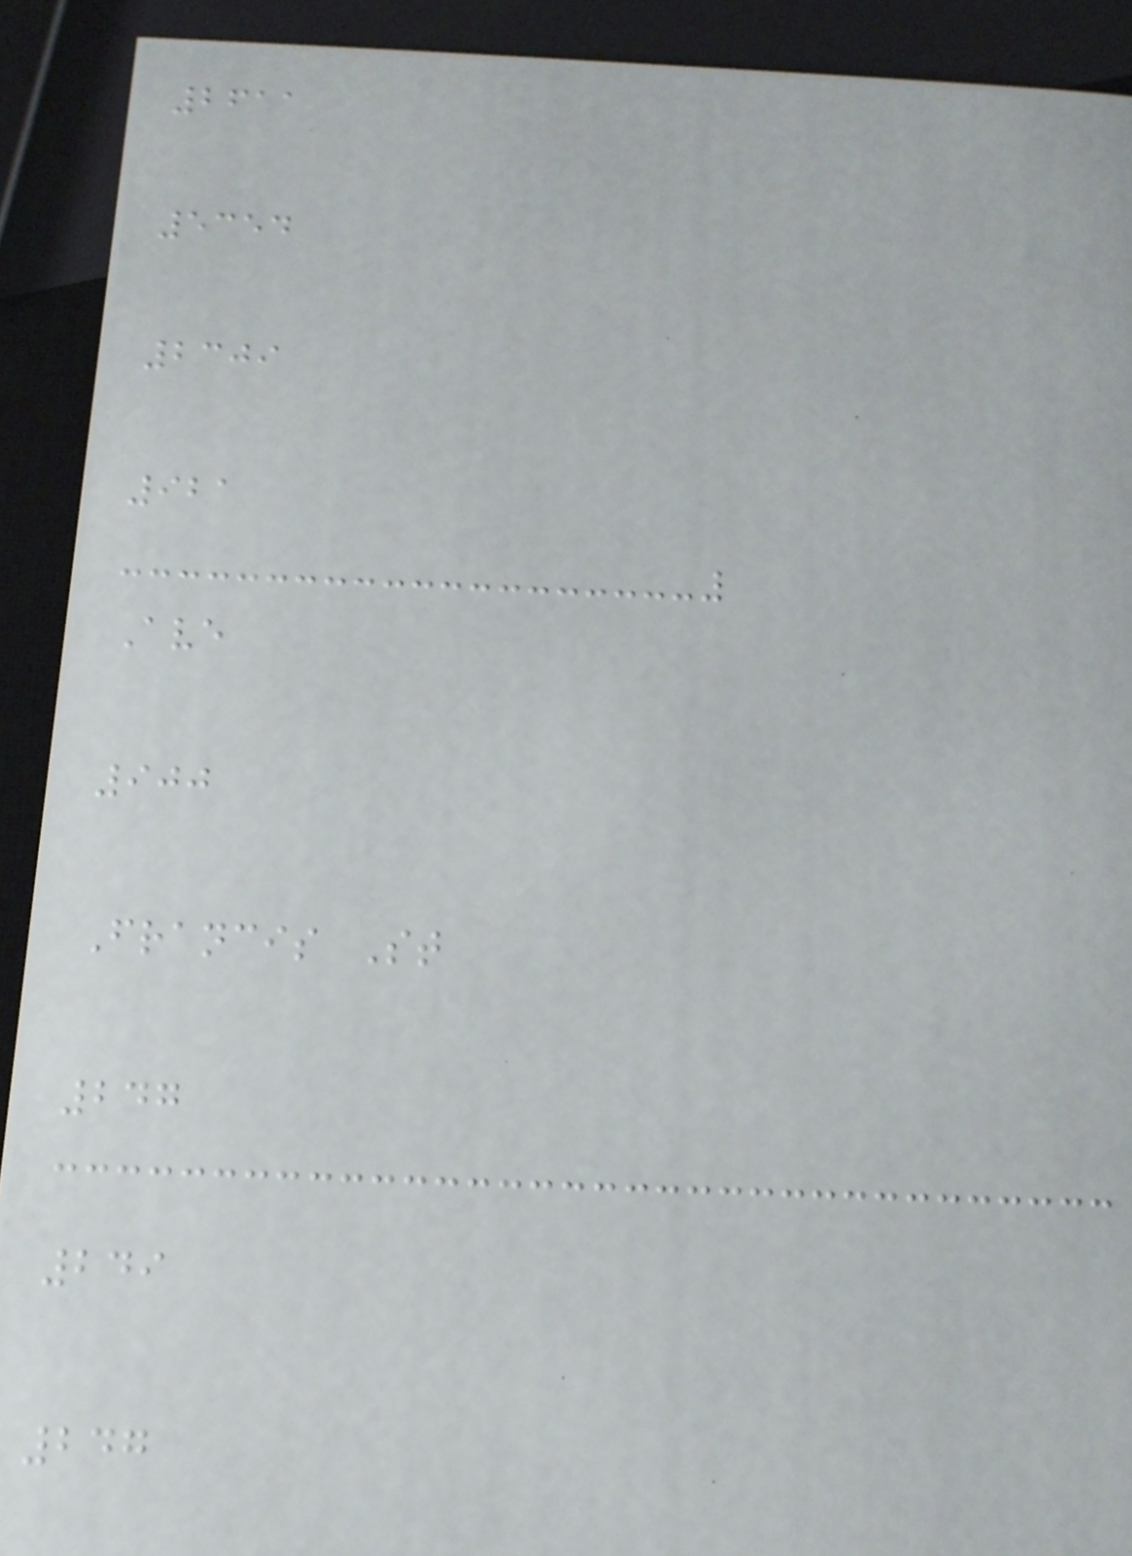2611
5354
2309
921
Ave
900
Francis St
247
249
247
